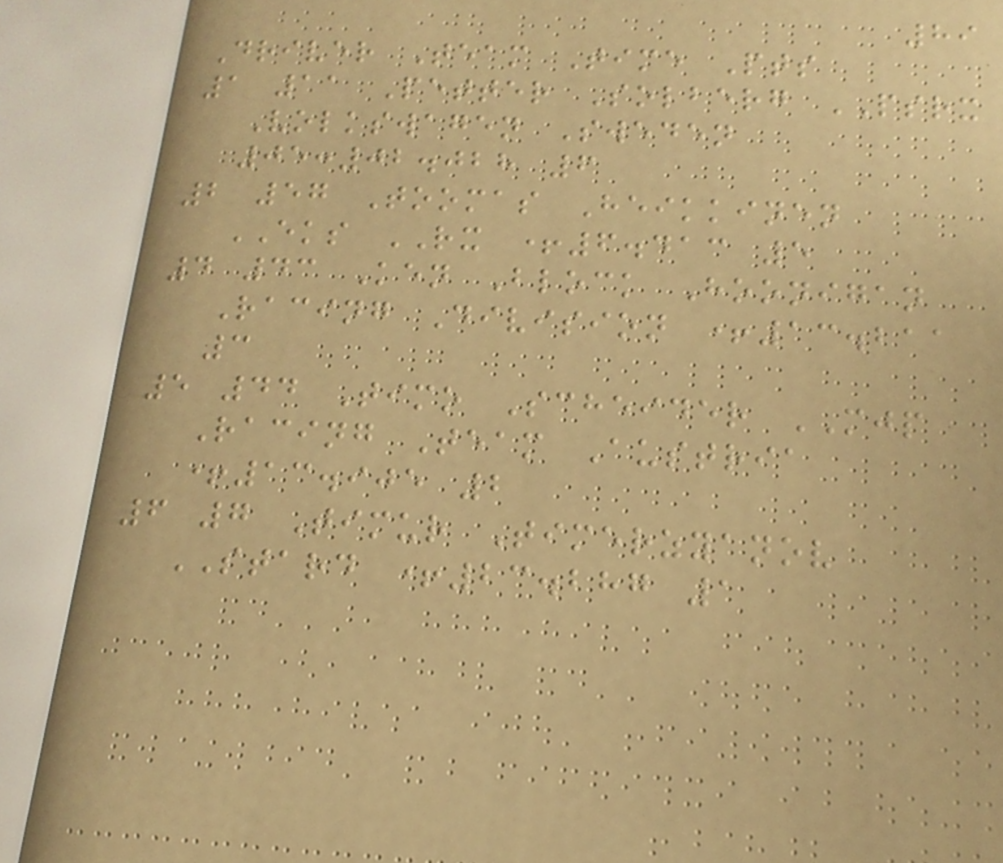89
Driver Team Time Pts
1 11 Petter Solberg PSRX
Volkswagen Sweden
05:02.028 6
2 57 Toomas Heikkinen
EKS RX +6.413 5
4 43 Ken Block Hoonigan
Racing Division +13.211
3
5 44 Timo Scheider MJP
Racing Team Austria
+13.905 2
6 7 Timur Timerzyanov
STARD +23.287 1
